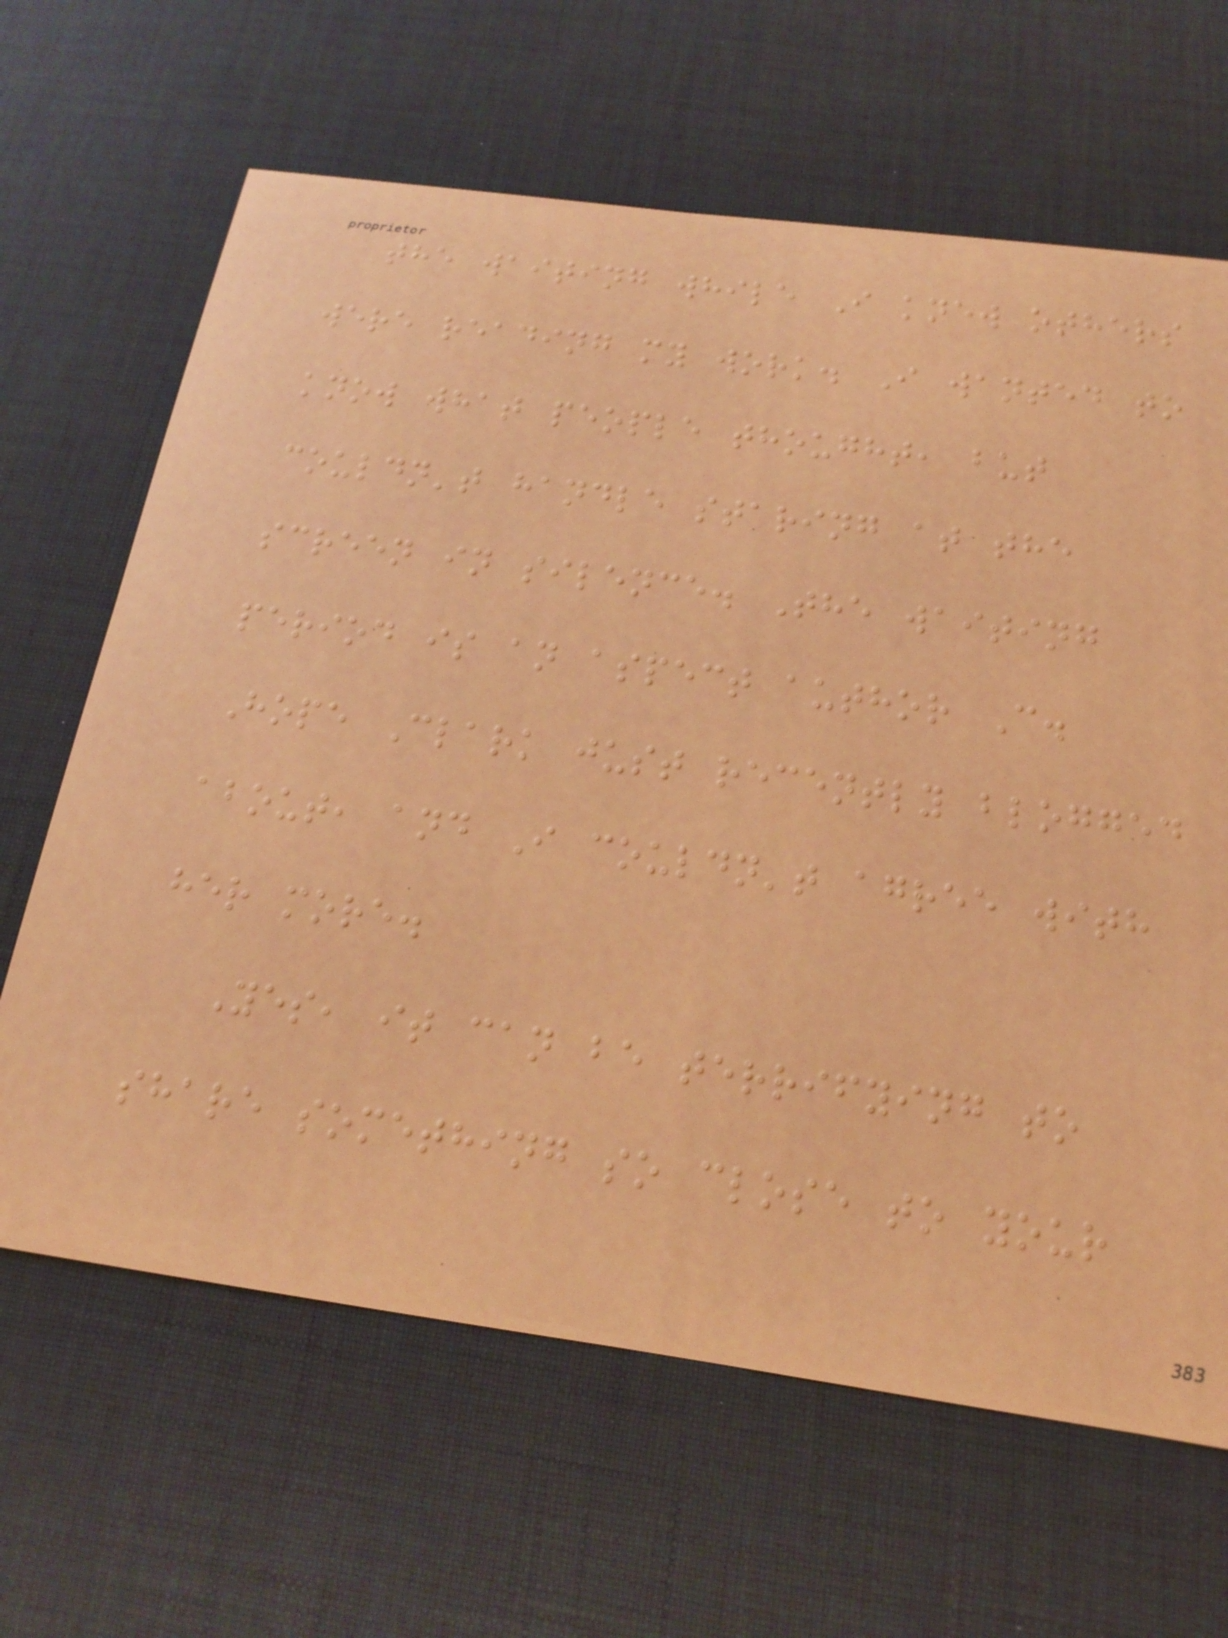the waiting while I knew others
were reading my work. I wanted to
know what people thought, but
couldn't handle staring at the
screen in silence. The waiting
period is an aspect author C.
Hope Clark just recently blogged
about, and I couldn't agree with
her more.
Yes, it can be terrifying to
share something so close to your
